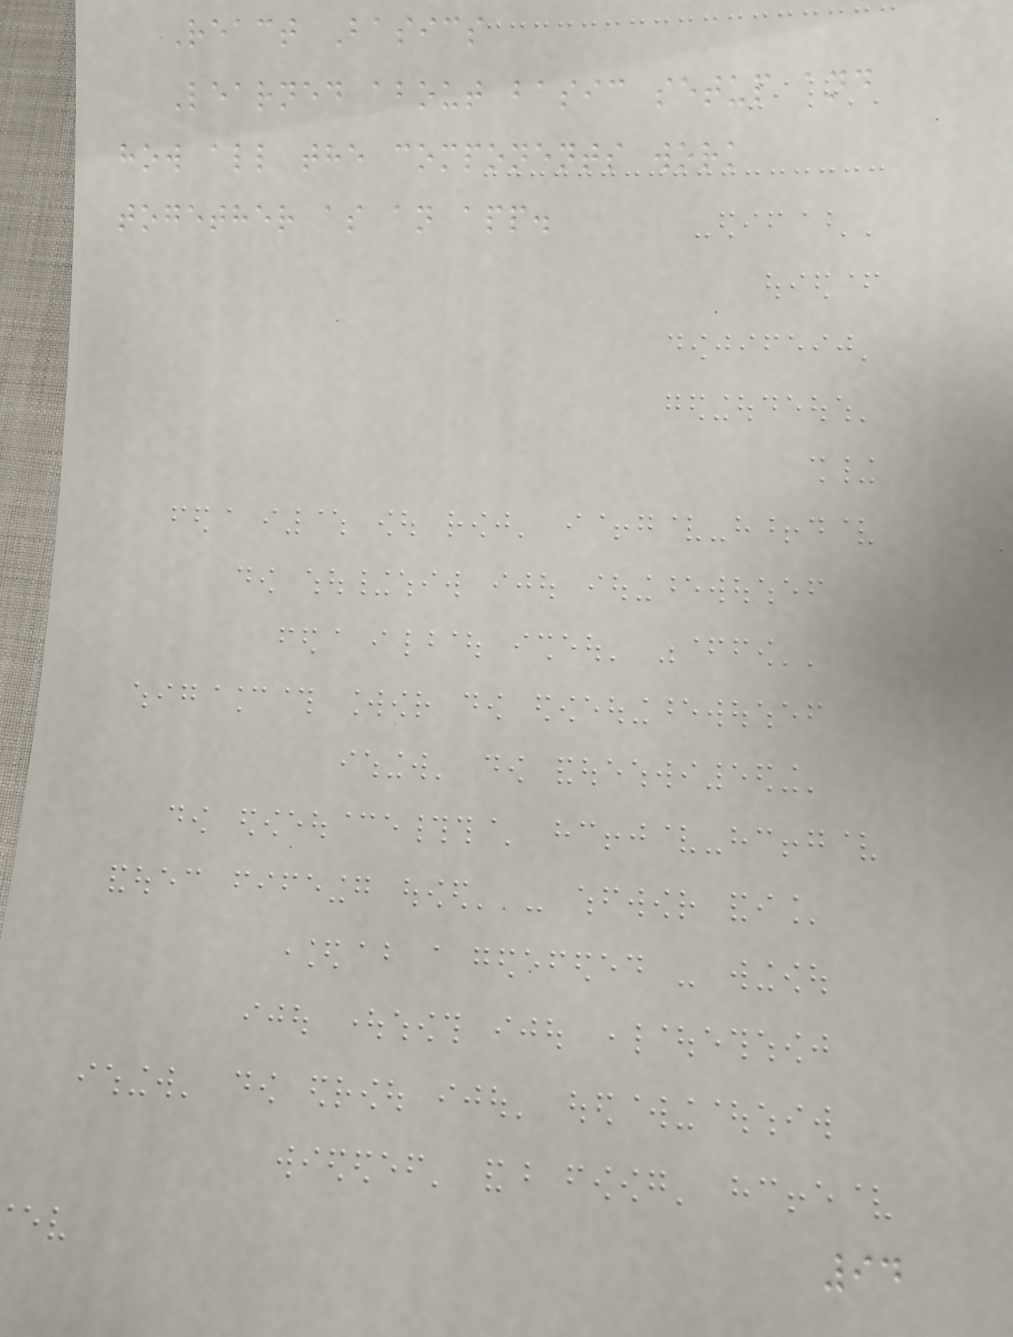React Basics
Learned about basic setup and
how all the components work
together as an app.
94
